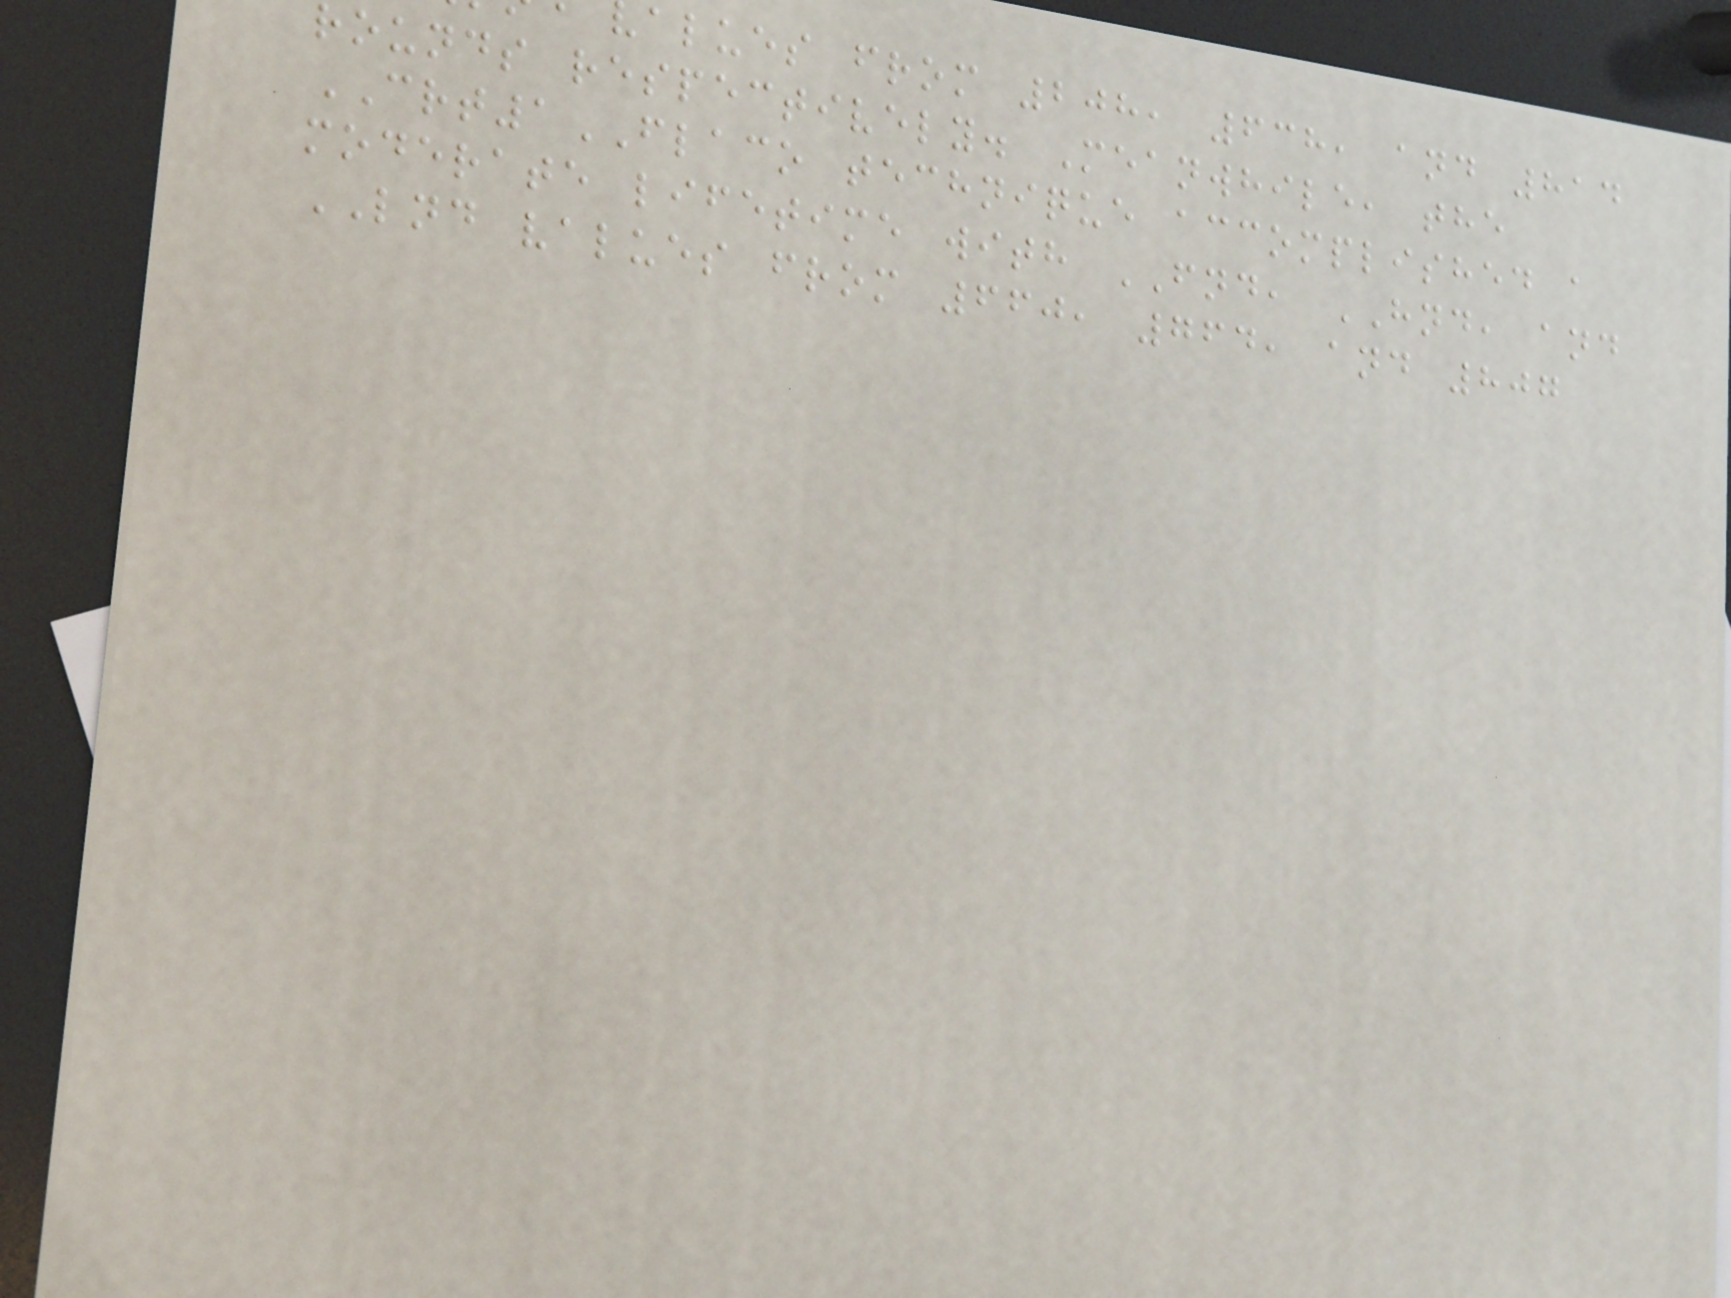alues from 208, 638, and 814
rounds respectively. Meanwhile, the
CRT1FLACO technique accomplished a
moderate lifetime with FND, HND, and
LND values from 660, 764, and 807
